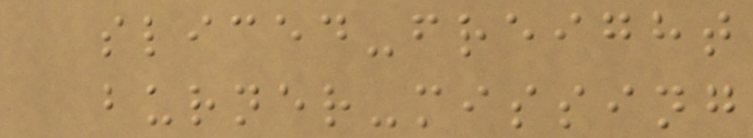sliced-freight
burner-missing
